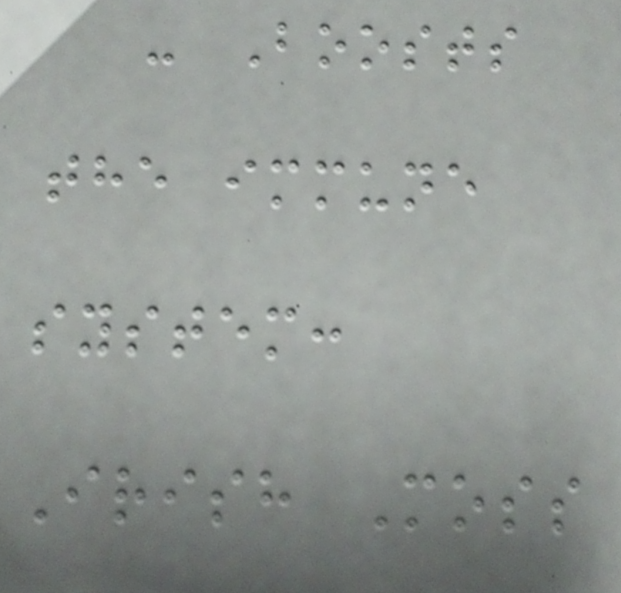- Boosts
the immune
system:
Irish Moss
